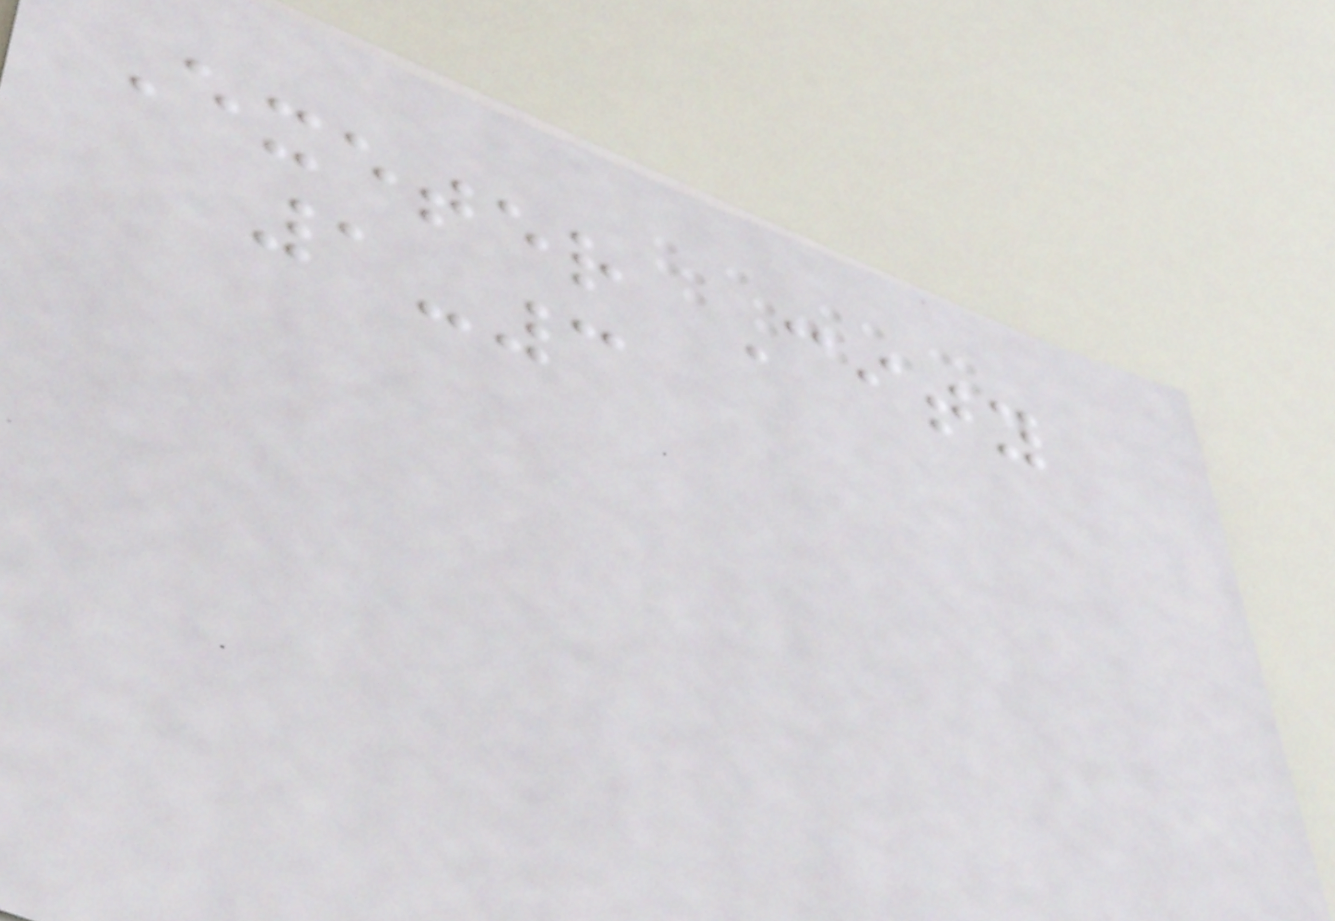Exeter City
1-3
